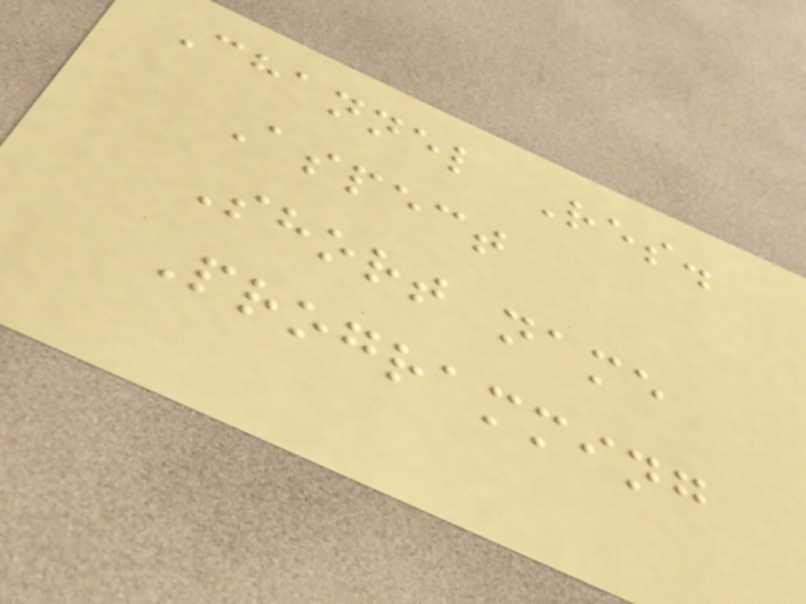Channel Res.
Aspect
Short name
Programming
